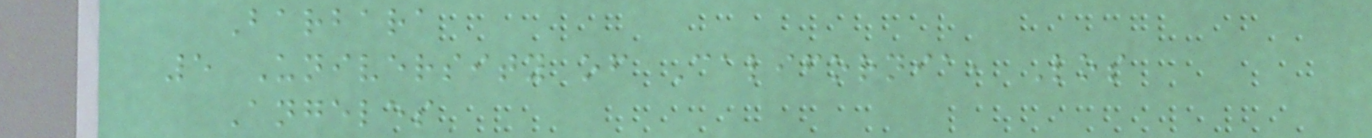Barbara
5 University of California, Los
Angeles
